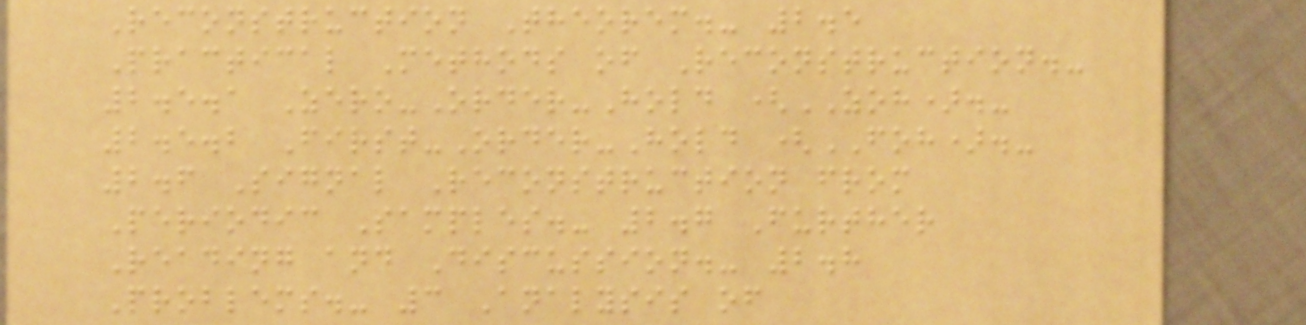Reconstruction Theorem.- 2.5
Practical Methods of Reconstruction.-
2.5.1 Zero-Order-Hold (ZOH).-
2.5.2 First-Order-Hold (FOH).-
2.6 Signal Reconstruction from
Periodic Samples.- 2.7 Further
Reading and Discussion.- 2.8
Problems.- 3 Analysis of
